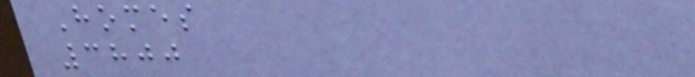Homes
3800
